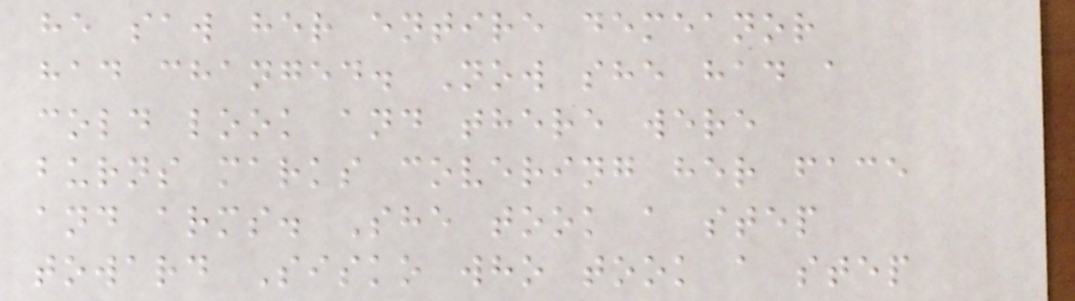he saw her entire demeanor
had changed. Now she had a
cold look and there were
burns marks covering her face
and arms. She took a step
toward Sisko who took a step
